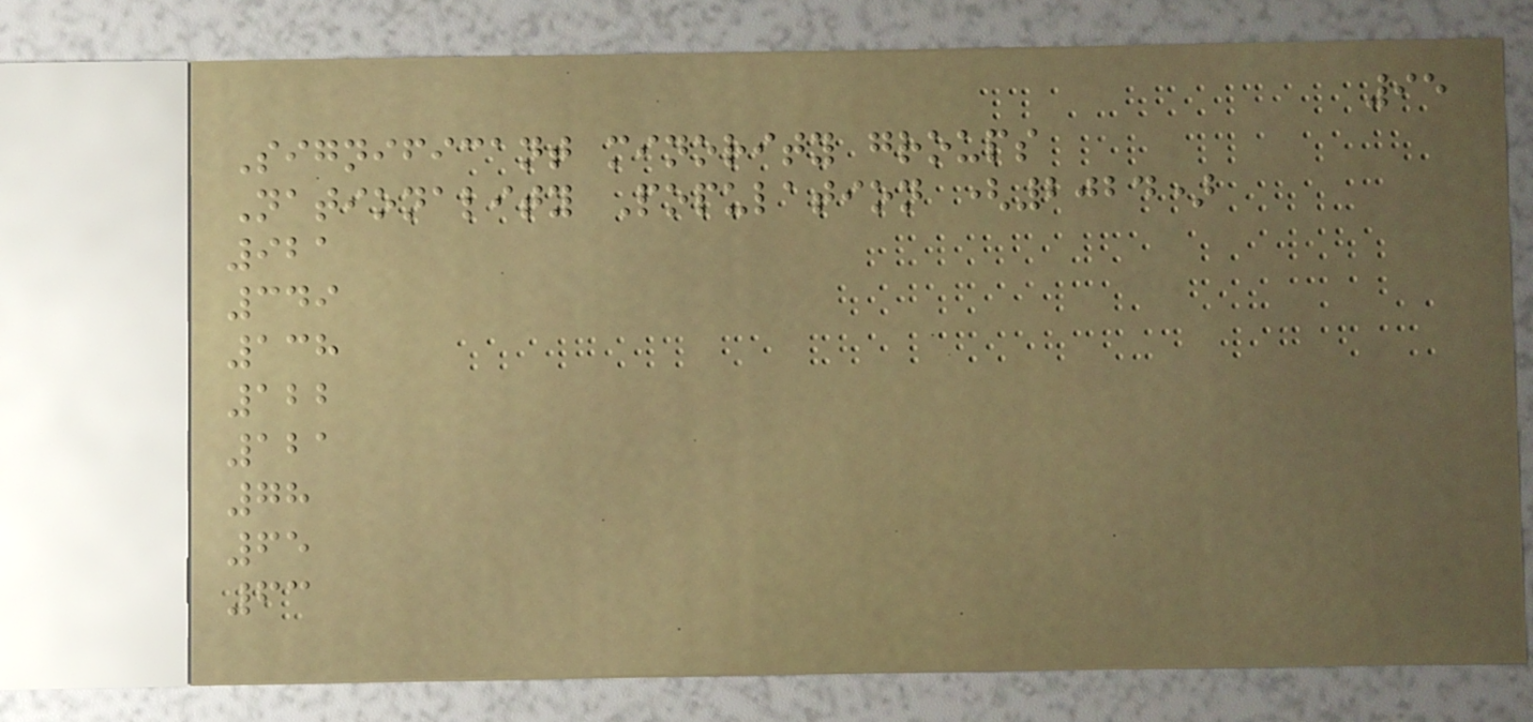95
Significant minority groups
Nationality Population (2024)
921
349
138
122
121
78
65
63
